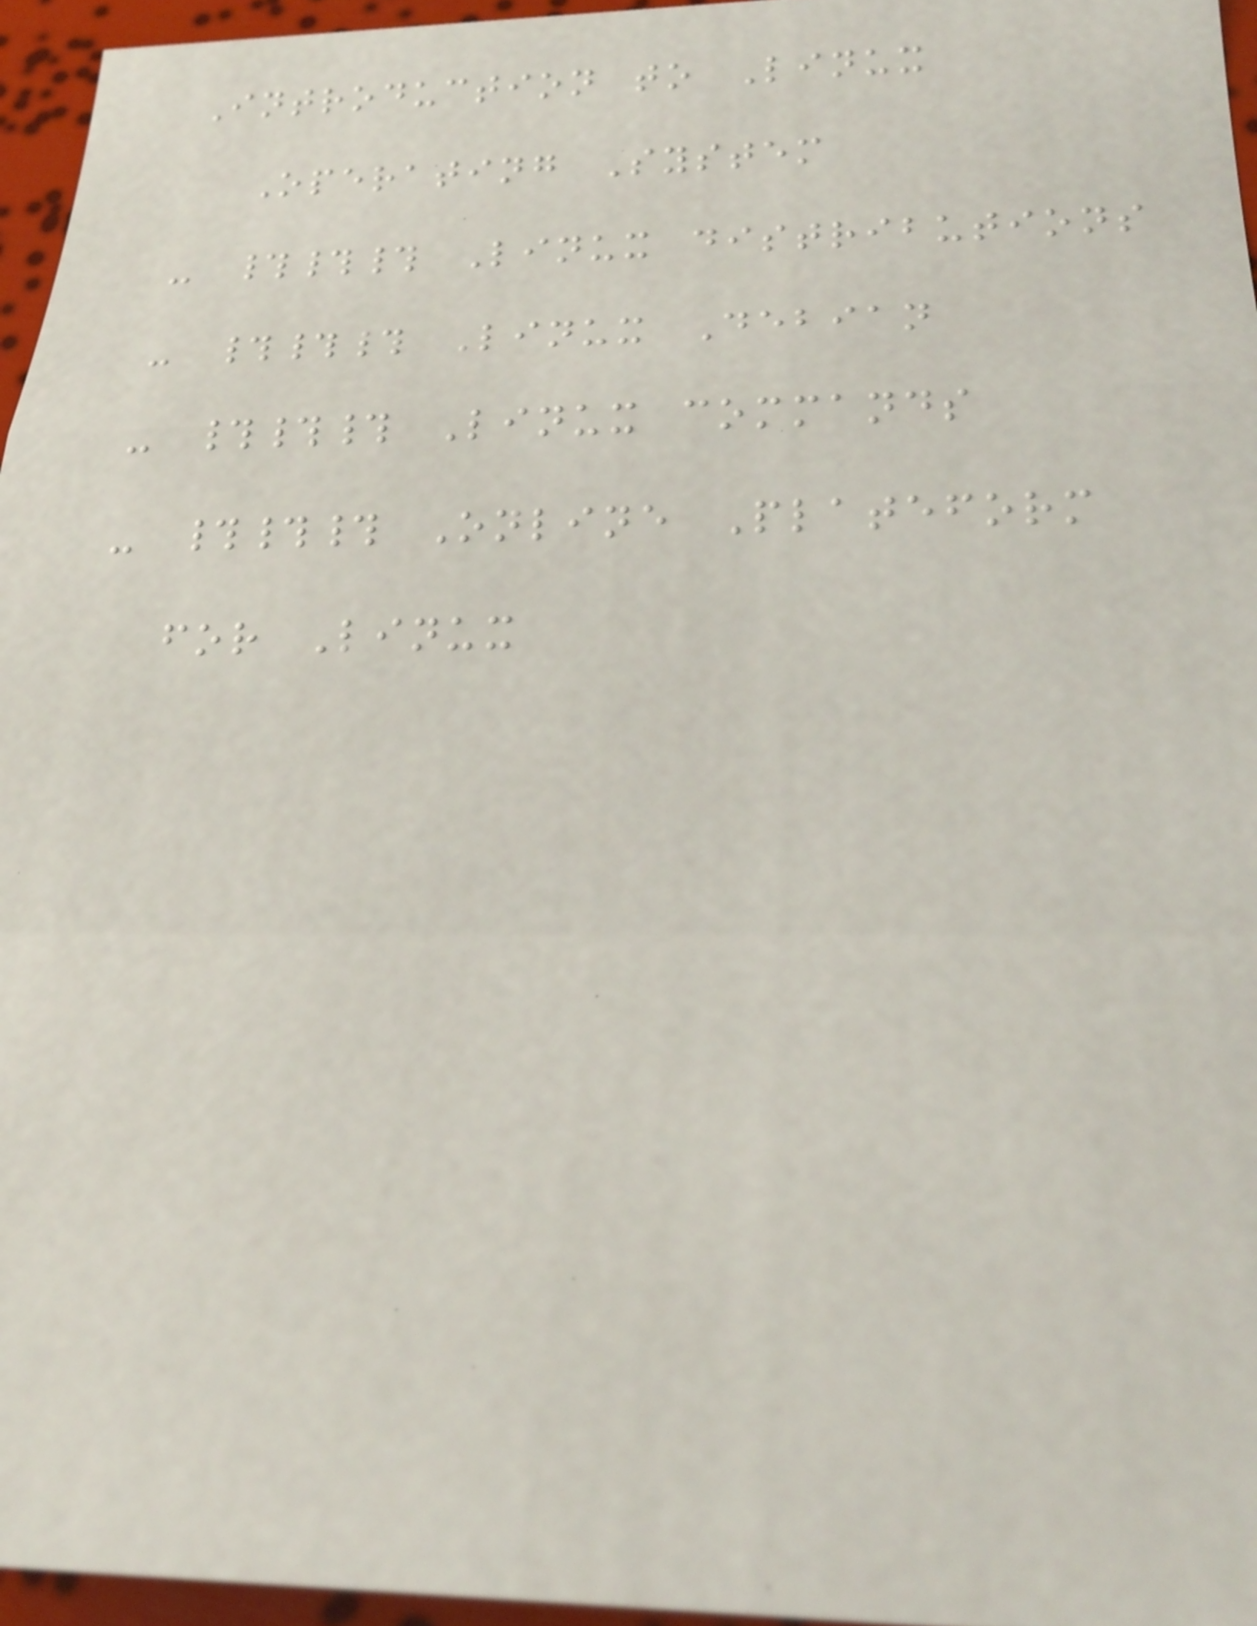Introduction to Linux
Operating System
- ### Linux distributions
- ### Linux Debian
- ### Linux commands
- ### Online Plateform
for Linux
